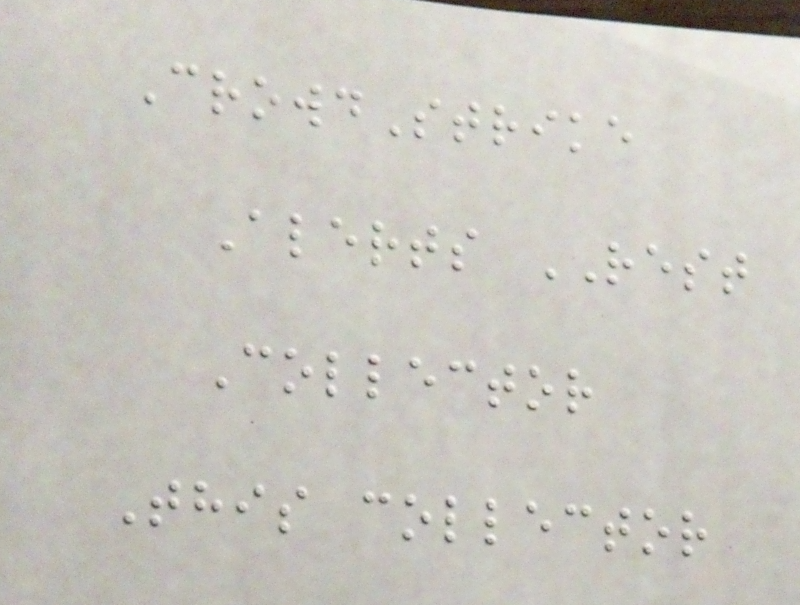CrowdStrike
Alerts REST
Collector
This collector
